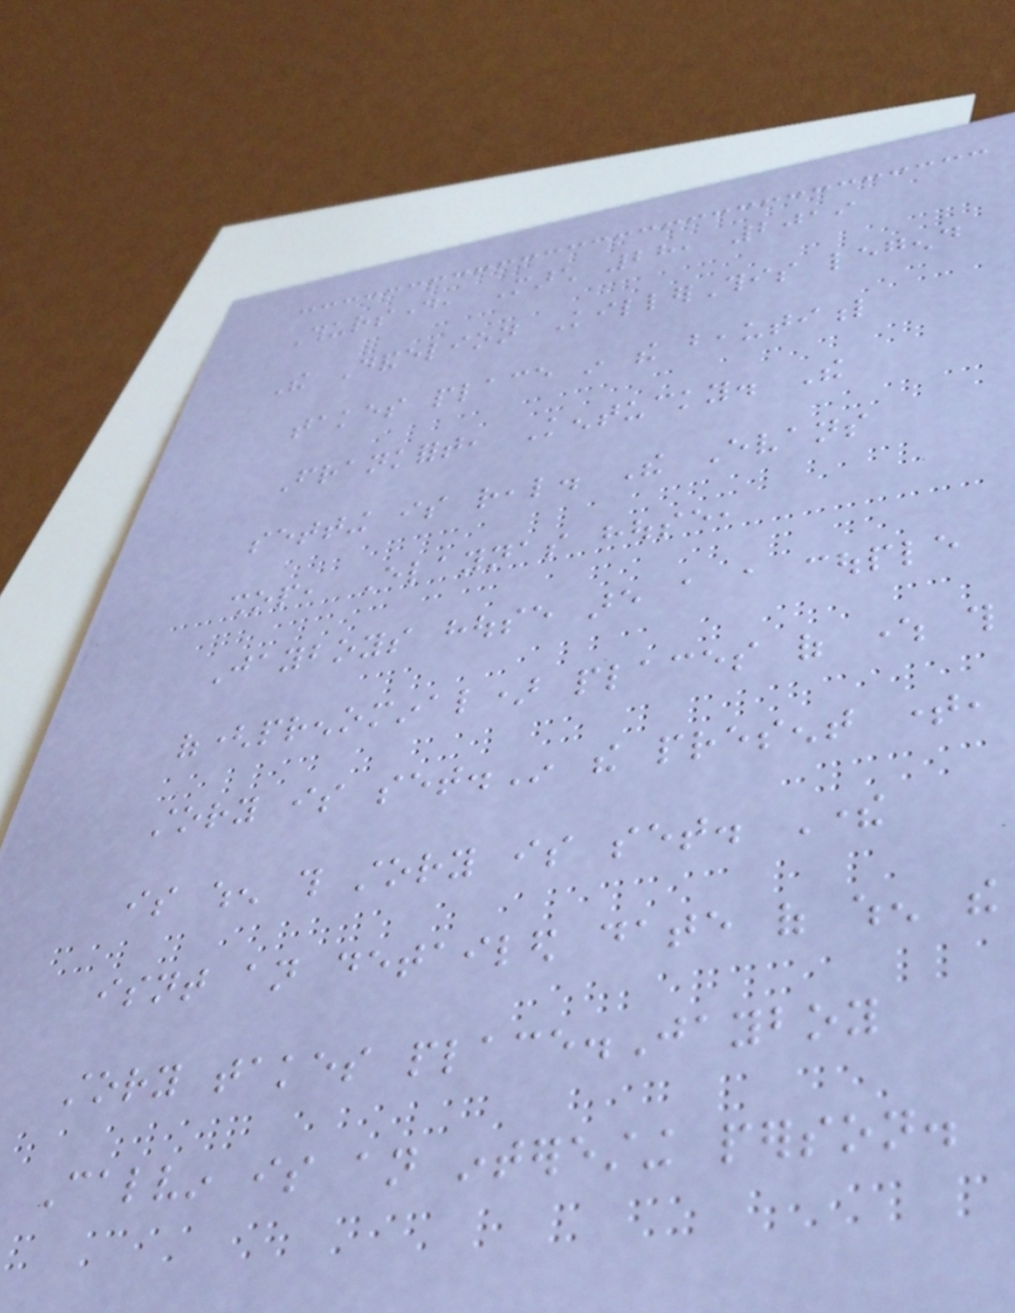Thursday, March 28, 2019
The Dandelion KillerThis legend
takes place in the beautiful
Frankfort, Kentucky. The
setting is real. The Evans
shop, Elaynas house,
Jayboys house are a a couple
of(prenominal) places of where this
story is set.In the present time,
is when this story is set. There
isnt an detailed date of when the
story takes place.Jayboy
Calvin is an interesting person.
